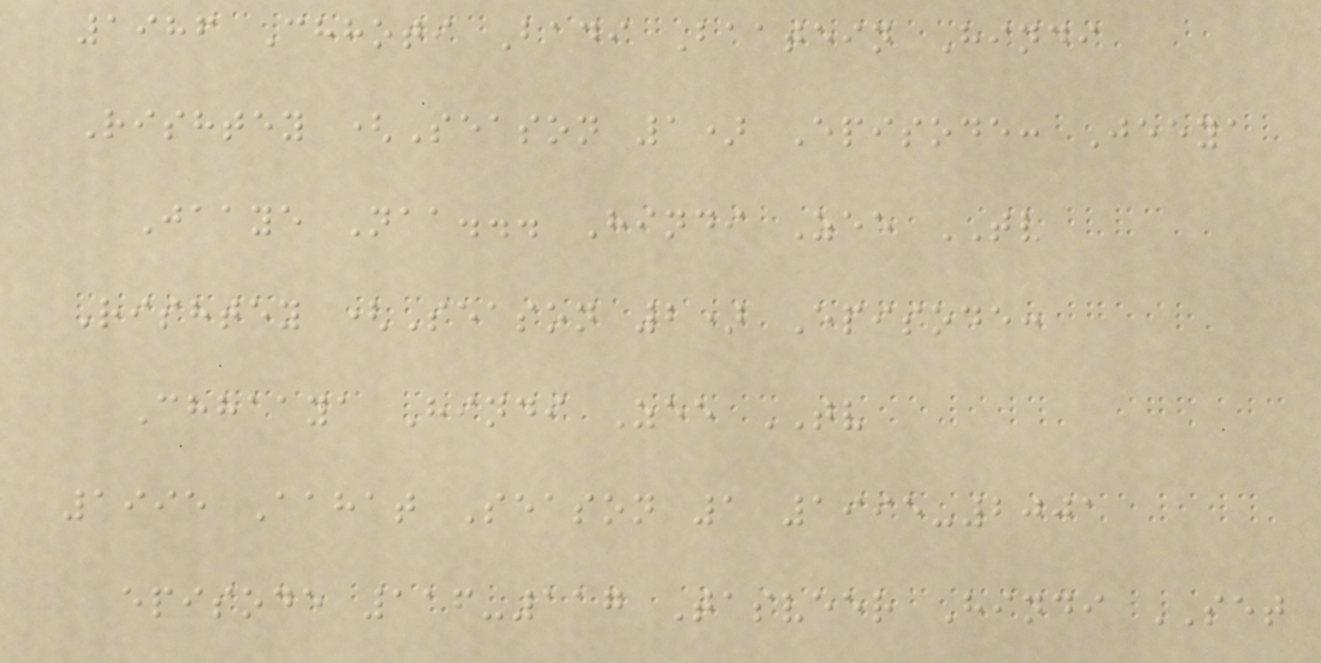1986 Chhoti Badi Baatein Hindi
Rishtey (Season 1) Episode: Jeeya
Jaaye Naa... Hindi Zee TV
Rishtey (Season 2) Episode:
Chhaaya Hindi Zee TV
1995 Aahat Season 1 1995-2001
episode 116-117 Tasveer Hindi SET
